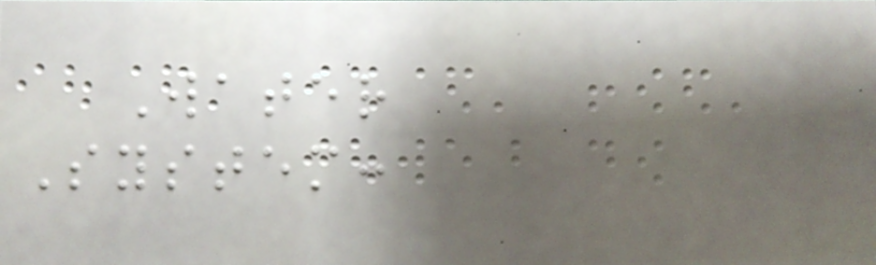Water
System:
